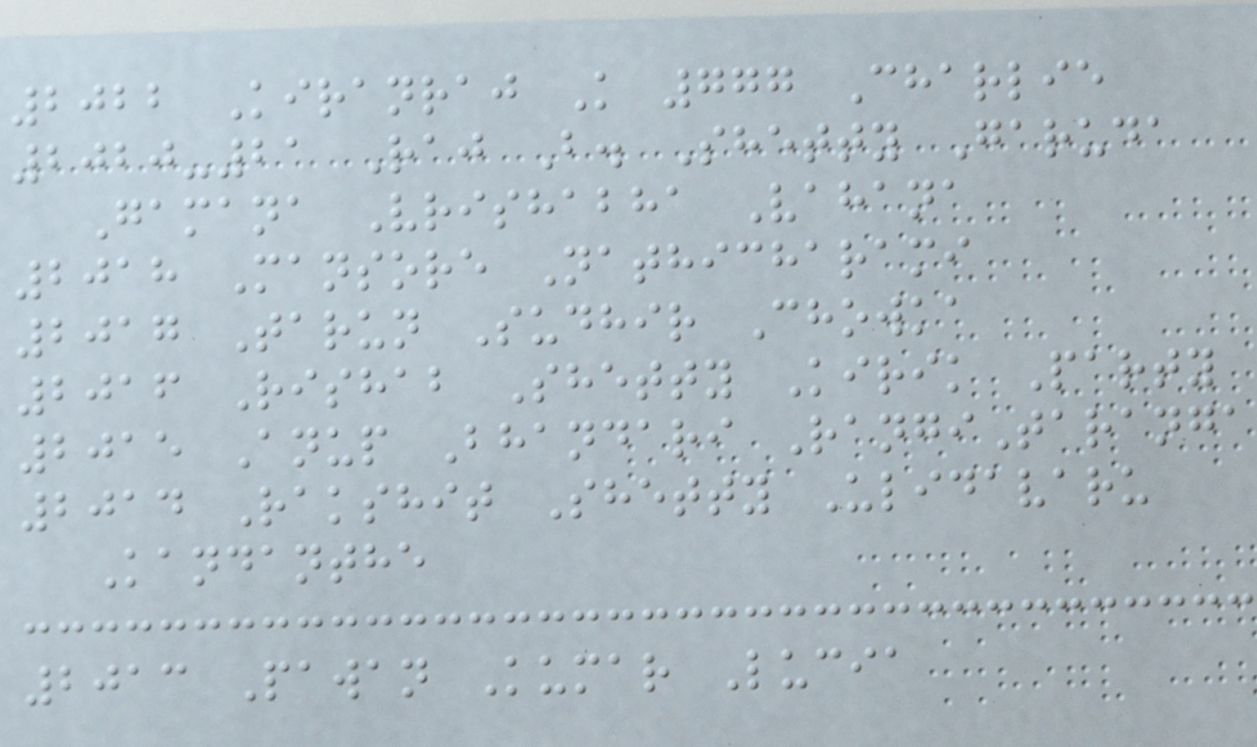2022 Kiranraj K 777 Charlie
2020-21 Raj B. Shetty Garuda
Gamana Vrishabha Vahana
2018 Mansore Nathicharami
2017 Tarun Sudhir Chowka
2016 Rishab Shetty Kirik Party
2015 Anup Bhandari RangiTaranga
2014 Rakshit Shetty Ulidavaru
Kandanthe
2013 Pawan Kumar Lucia
